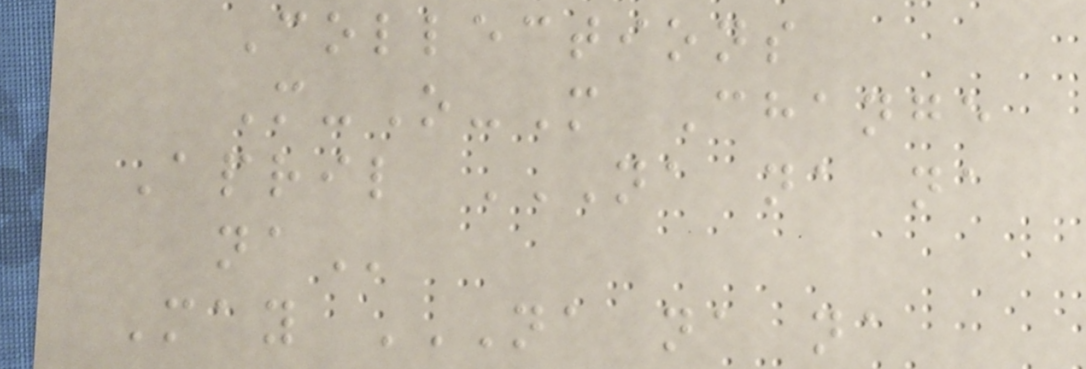Collections
M-O-M Change
April NA NA NA
NA
May NA NA NA
